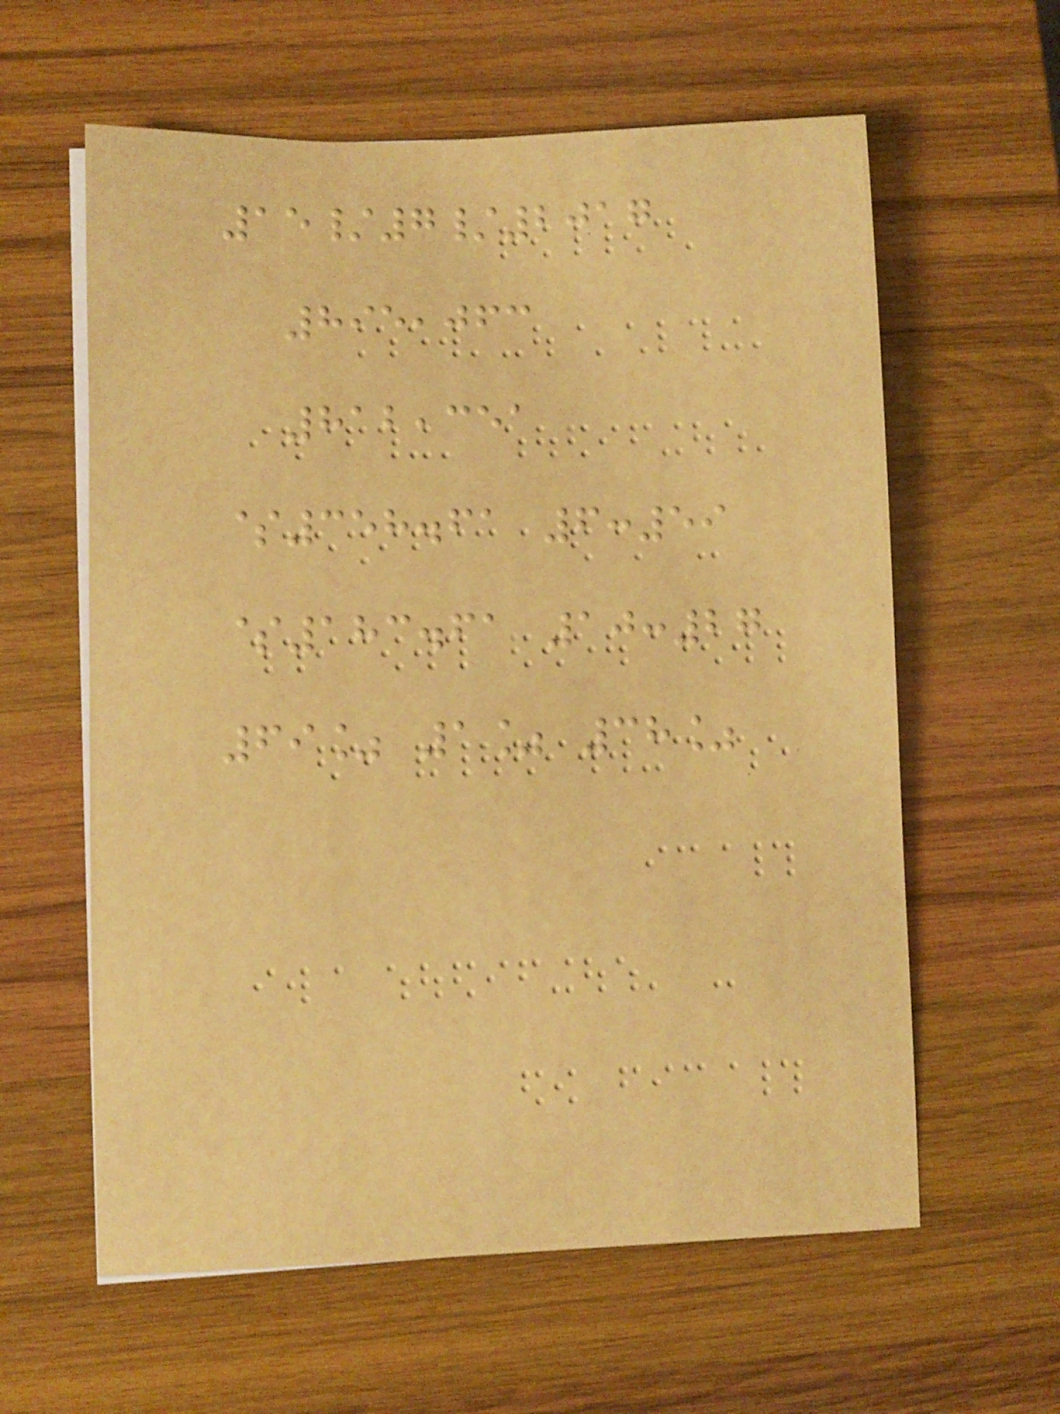15/7/2017
895,063
812,351
$358.61 6:59
$183.61 10:27
69% 1% 38%
